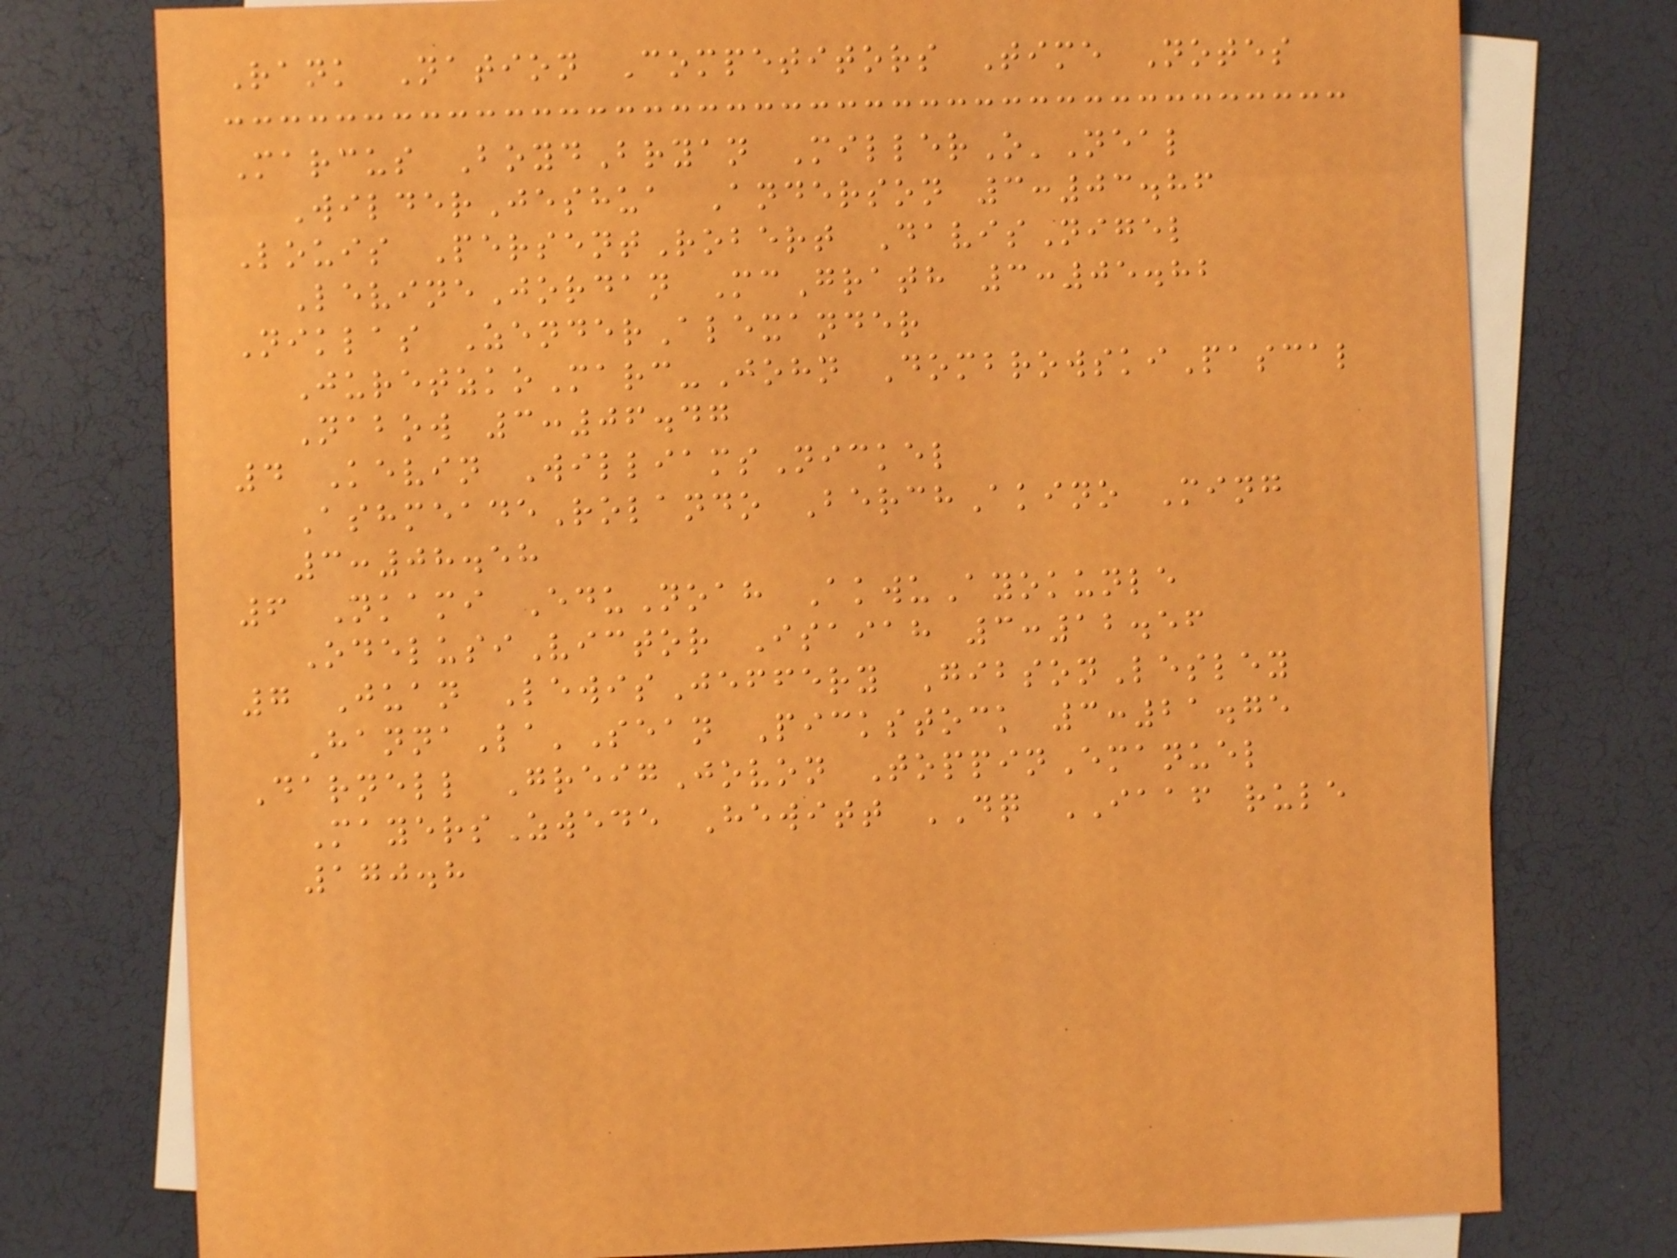Rank Nation Competitors Time Notes
Marcus BoydBryan MillerO'Neal
WilderJeshua Anderson 3:03.86
Louis PersentRobert DavisNigel
LevineJordan McGrath 3:05.82
Niklas ZenderAlexander
JuretzkoMarc-John DombrowskiPascal
Nabow 3:06.47
4 Kevin WilliamsNickel
AshmeadeRolando BerchAkino Ming
3:08.58
6 Nkami EduNoah AkwuAyokunle
OdelusiVictor Isaiah 3:12.56
7 Juan LewisJeffery GibsonLesley
HannaLa'Sean Pickstock 3:21.75
Darnell GreigJovon ToppinEmanuel
MayersZwede Hewitt DQ IAAF rule
170.8
